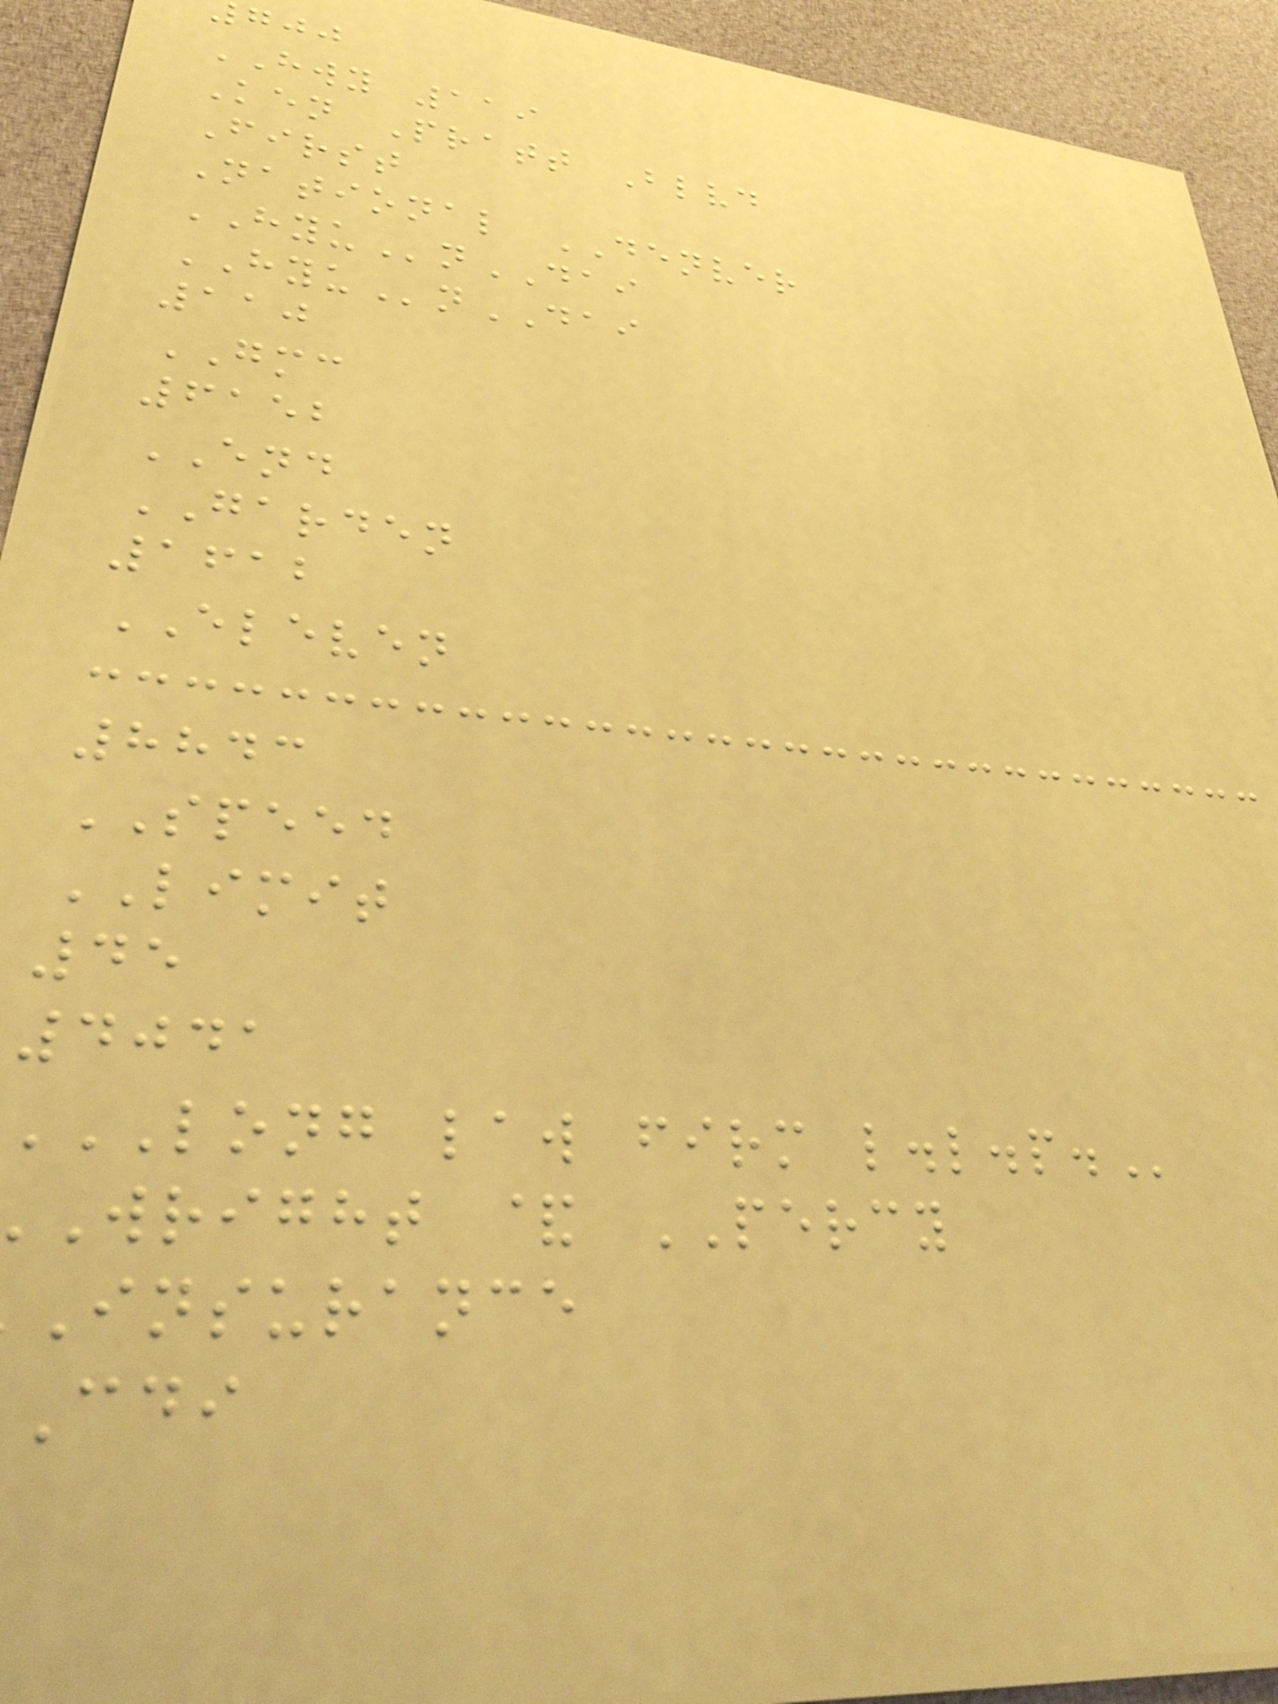HWY 119
Ken Pratt Blvd
First
National DENVER
HYUnDAI
HYUnDAI
110
GMC
6152
END
GARDEN
1612
ELEVEN
8843
SPEED
LIMIT
45
4041
LONG law firm
wright & PERCY
insurance
